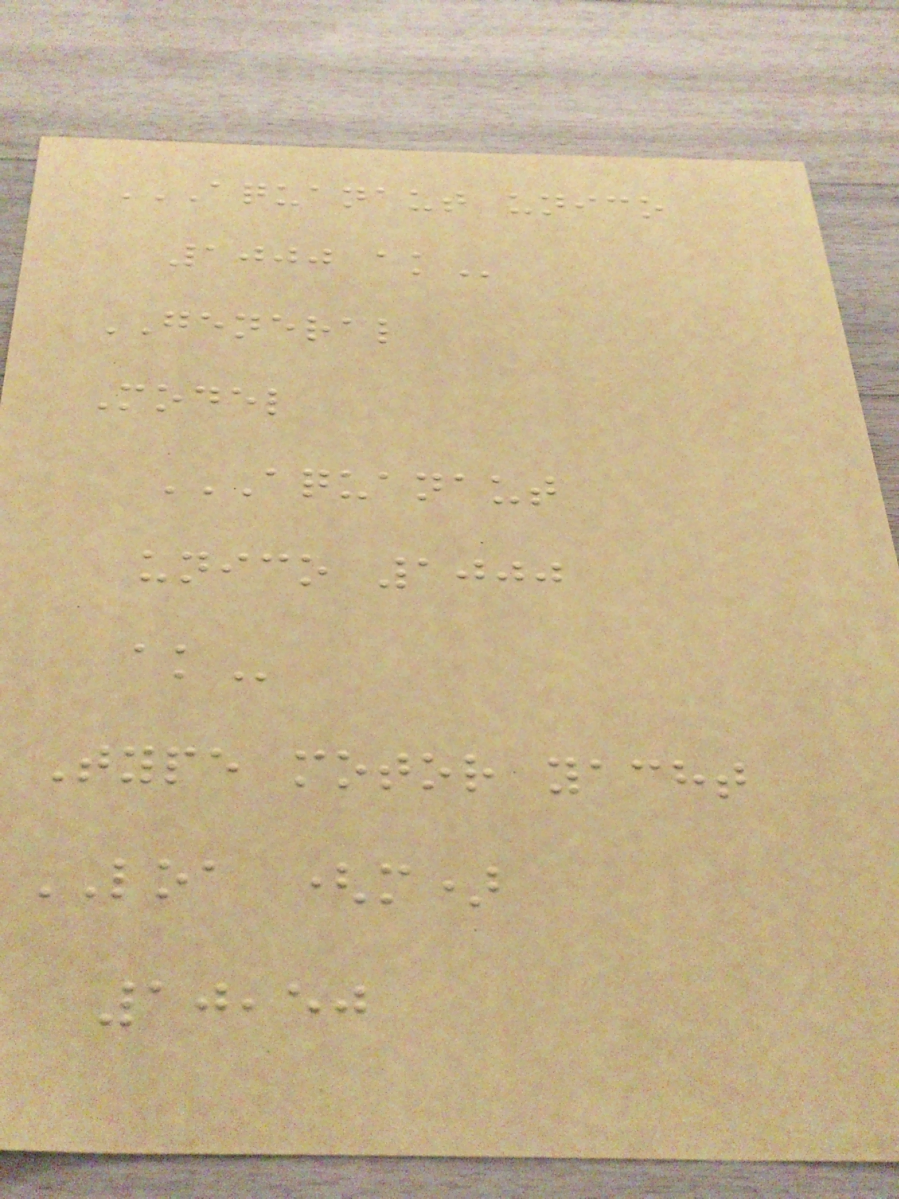AQUANAUT UNICO
1000 AK
GENERAL
Model
AQUANAUT
UNICO 1000
AK
Type motor yacht
LOA (m)
10,50
